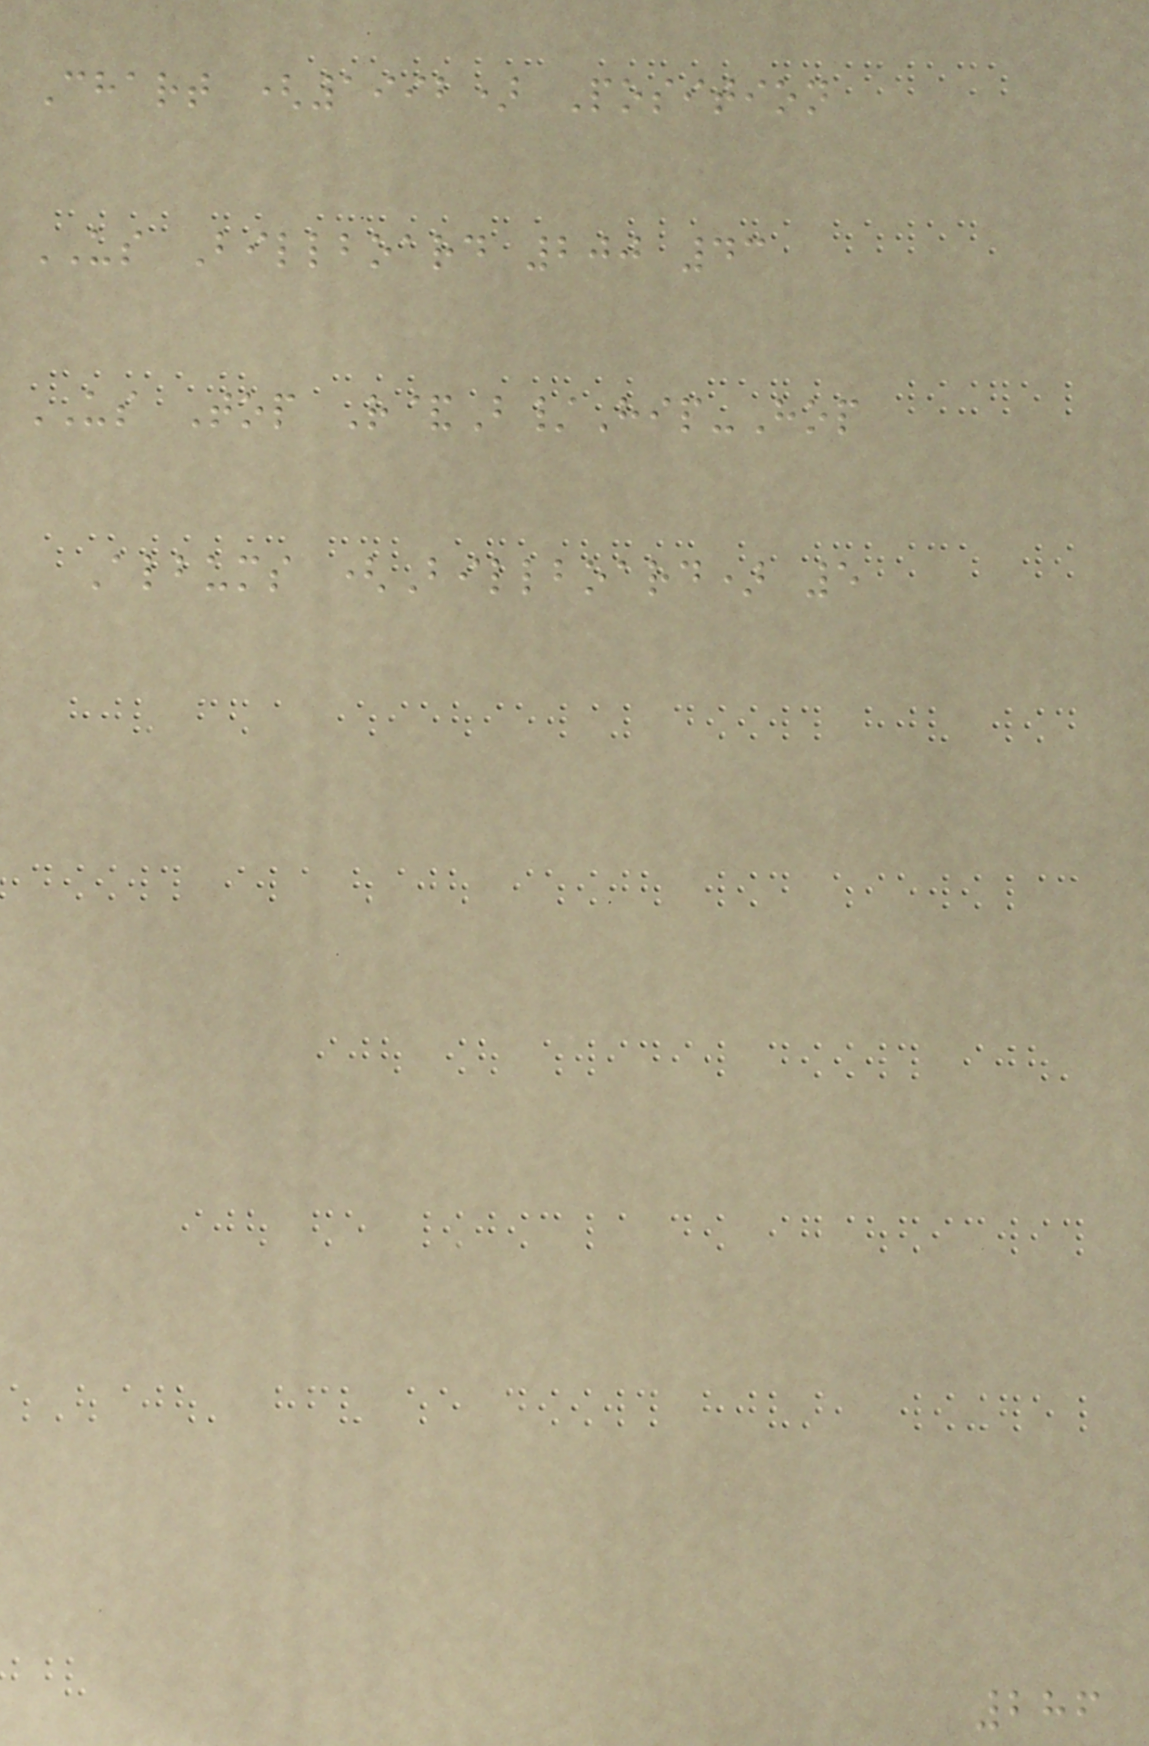Chart (1992) Position
US Billboard 200 43
US Top R&B/Hip-Hop
Albums (Billboard) 5
286
